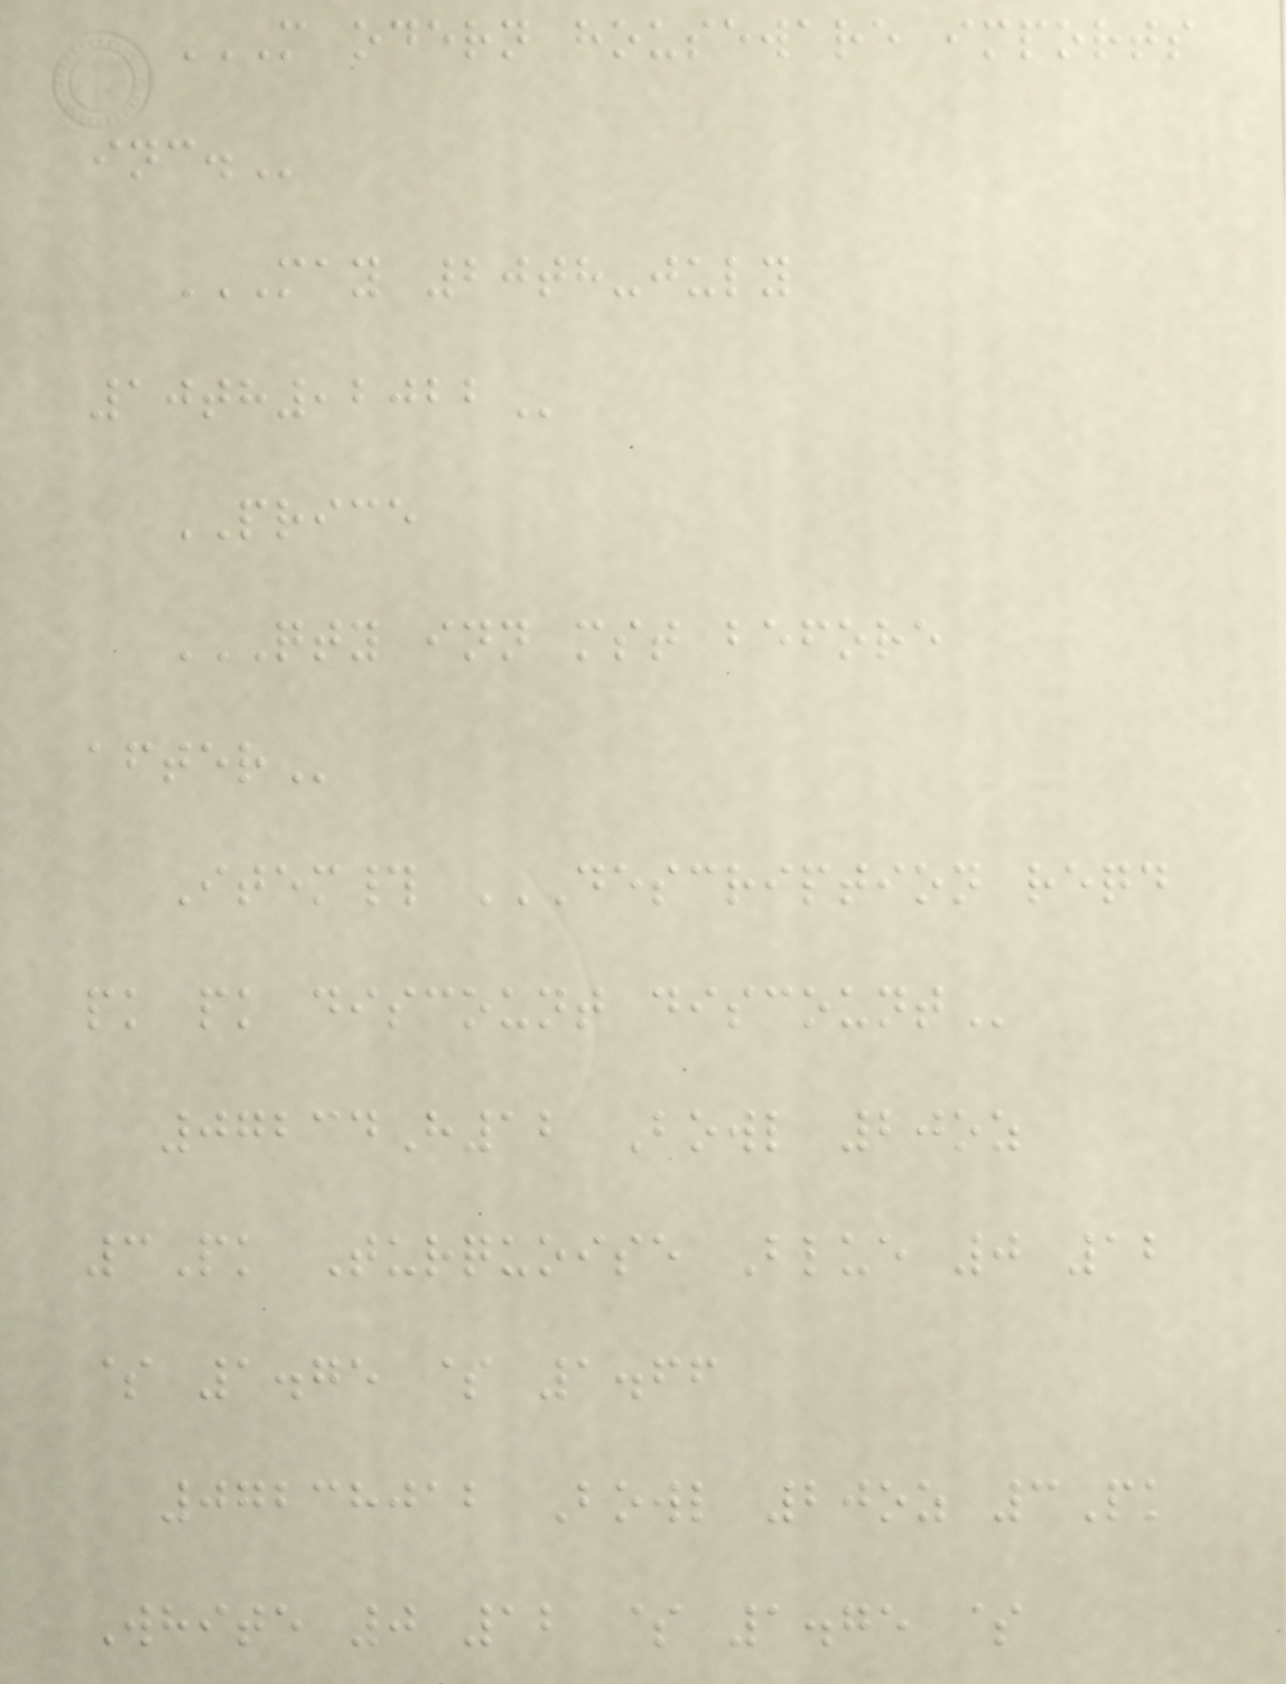M ODERN HOUSEWARE IMPORTS
INC.
MAY 20TH-JULY
10TH,2022
PRICE
QTY INN MST BEFORE
AFTER
Item# DESCRIPTION REQD
PK PK DISCOUNT DISCOUNT
07234H12 Bowl 20oz
3Pk Turquoise Blue 0 12
$ 1.75 $ 1.66
07238012 Bowl 20oz 3Pk
White 0 12 $ 1.75 $
